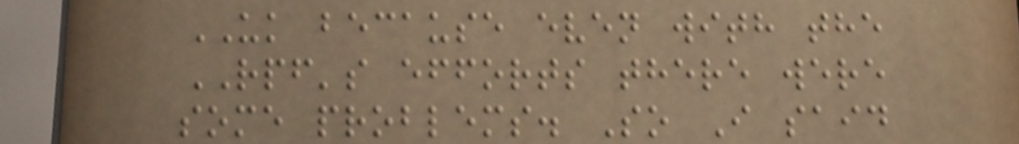UK because even with the
RPF's efforts there were
some problems. So I said
